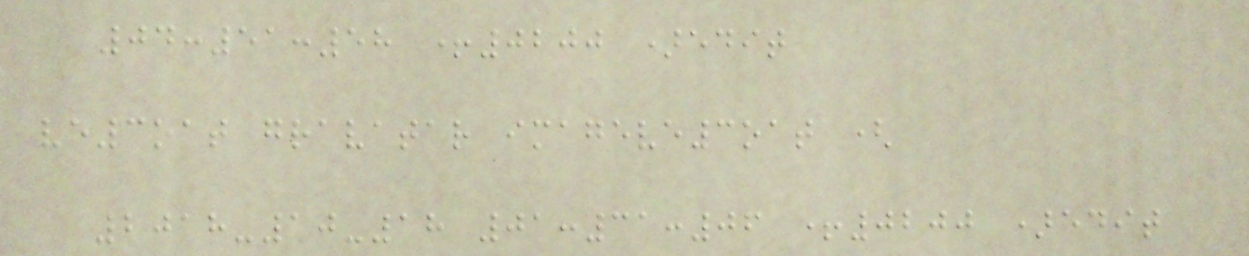04:51:58 +0200 )edit
ve3oat gravatar imageve3oat (
2018-10-18 01:31:06 +0200 )edit
